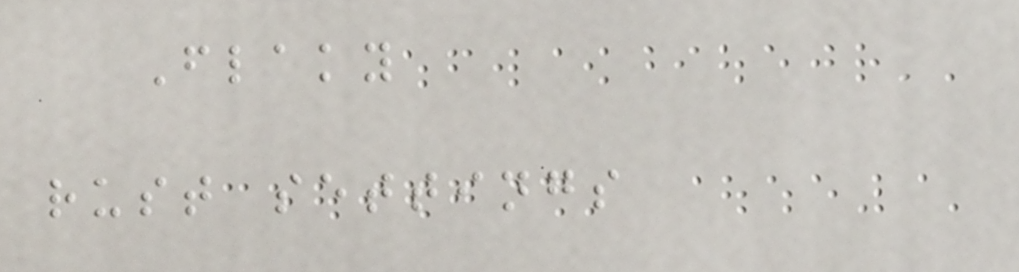Flaky
rust settings
